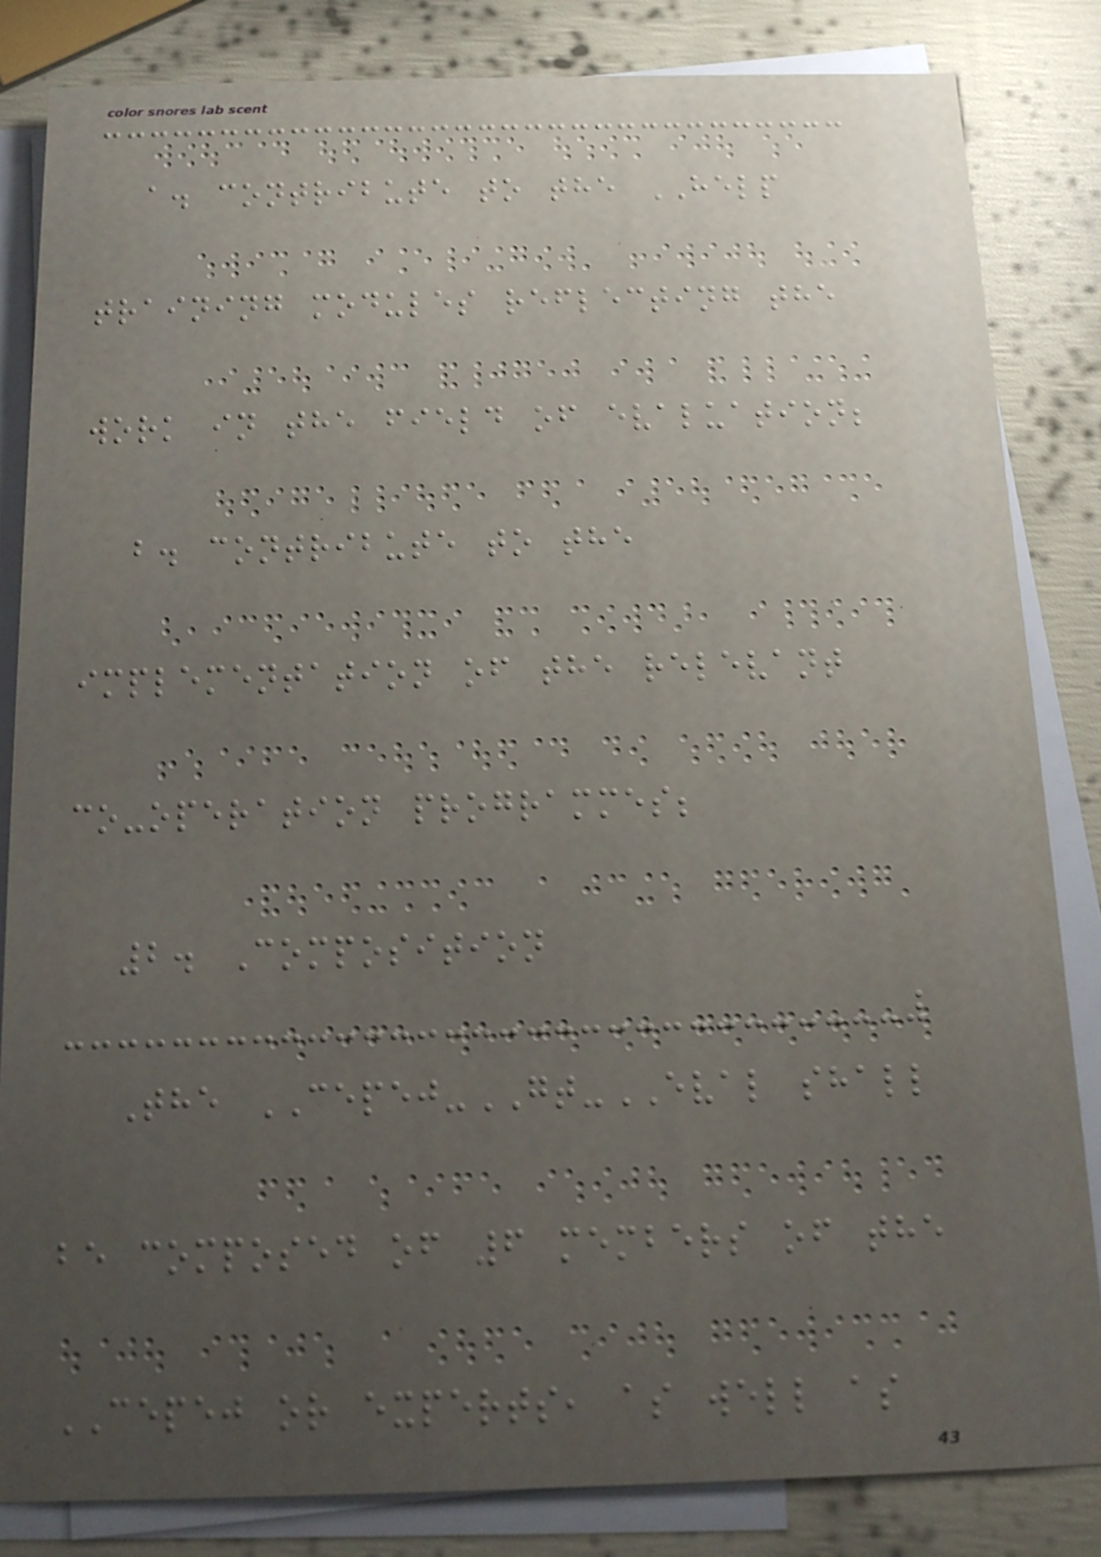a. contribute to the HELP
training modules reflecting the
work in the field of evaluation;
b. contribute to the
implementation of the relevant
co-operation programmes;
2. Composition
The CEPEJ-GT-EVAL shall
be composed of 6 members of the
CEPEJ or experts, as well as
